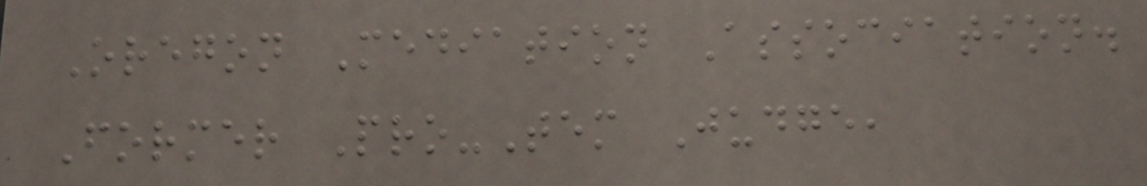Oregon Mediation Association.
Former Pro-Tem Judge,
